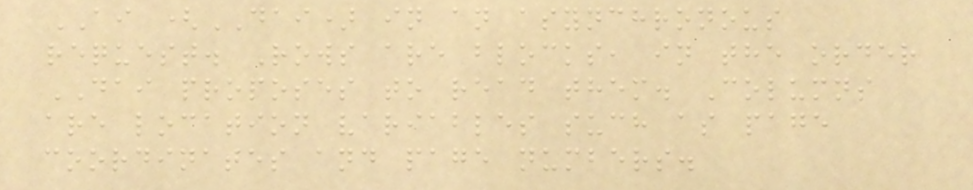AI (DAI) in an asynchronous
request. Rows are blocks, in the order
DAI proposes to read them. Columns
are location variables such as page
coordinates and page numbers.
